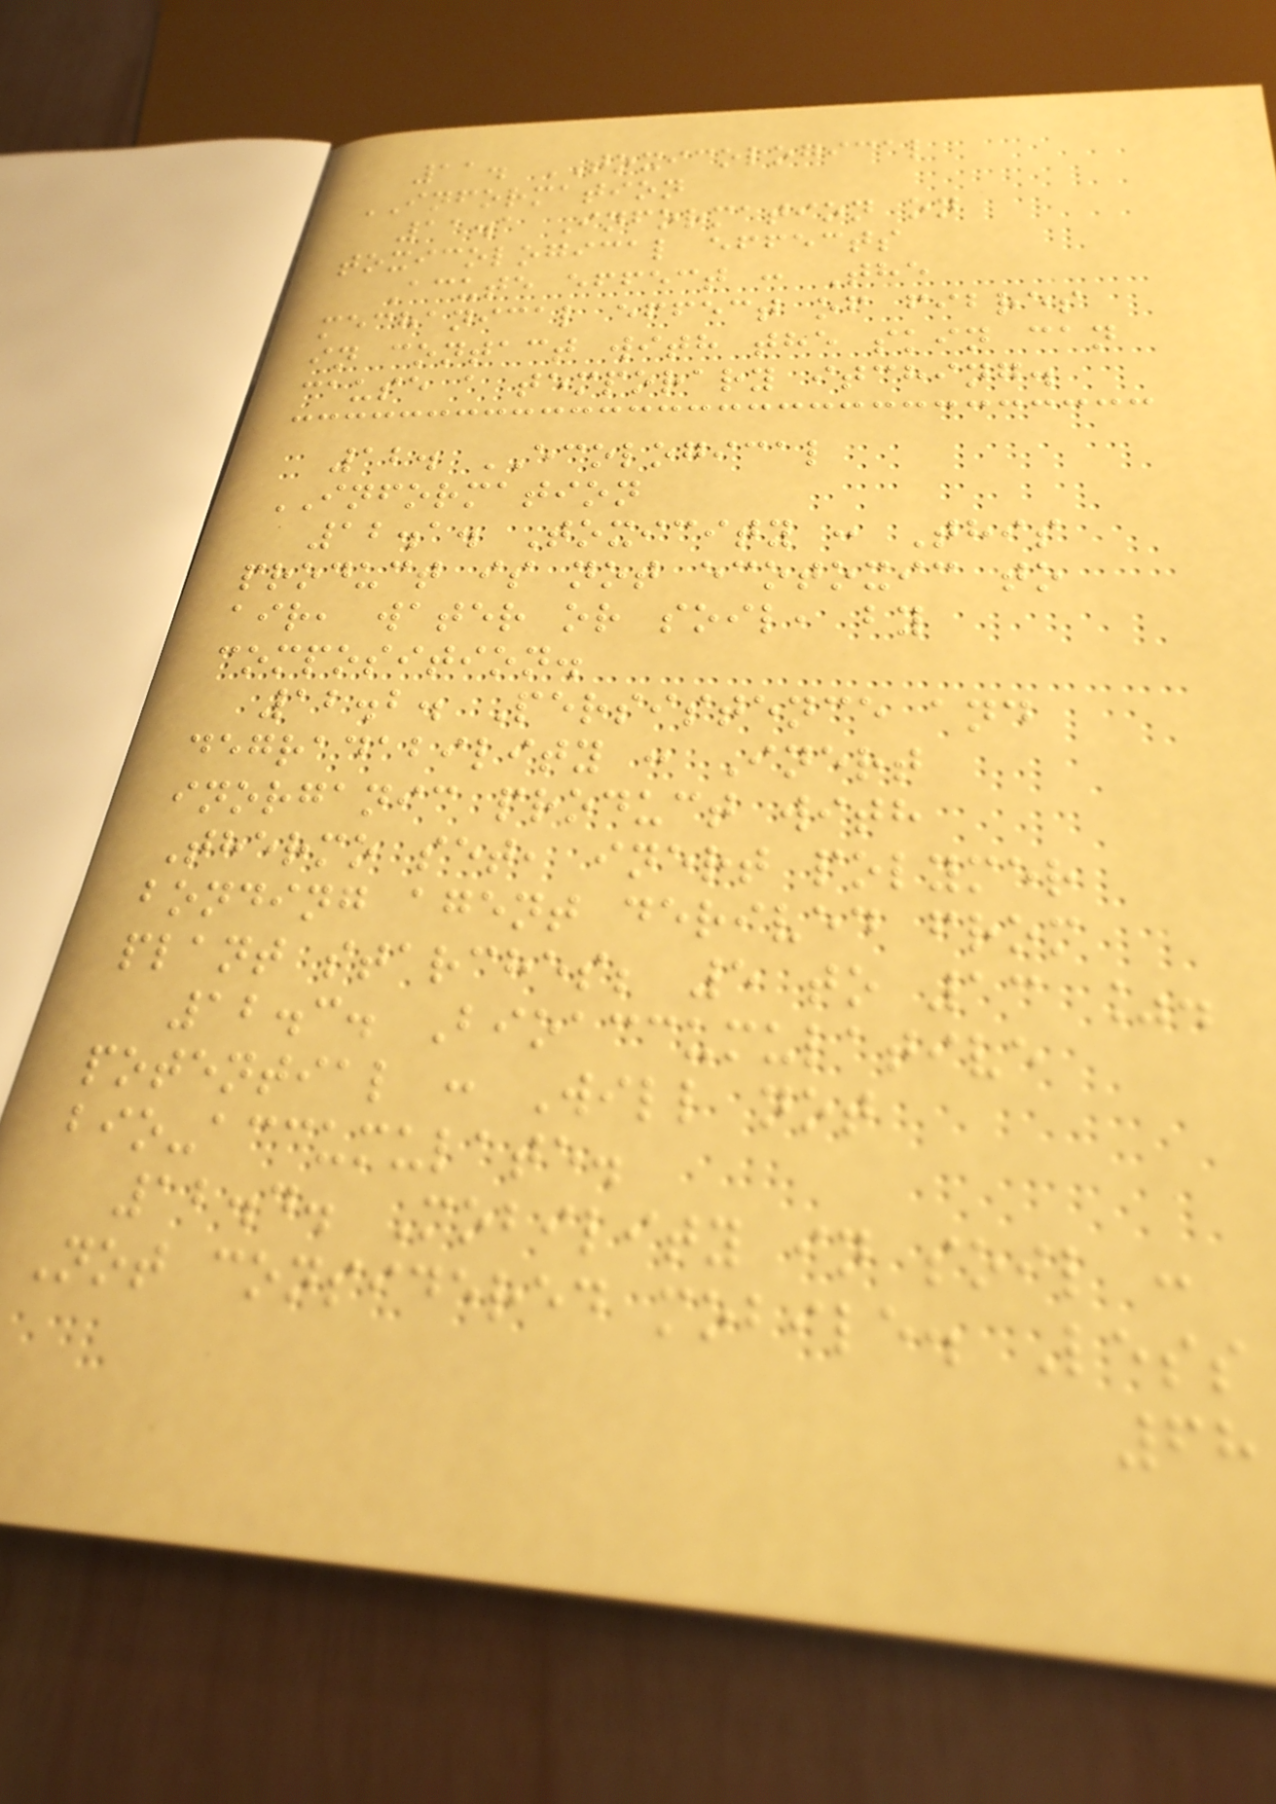11. TOXICOLOGICAL
INFORMATION
11.1 Information on
toxicological effects
Acute effect : The
mechanical effect of fibres
in contact with the skin can
cause a temporary itching.
12. ECOLOGICAL
INFORMATION
12.1. Toxicity : This
product is not ecotoxic to
air, water or soil, by
composition.
12.2. Persistence and
degradability : Inert
inorganic product with
Thermo set, inert polymer
bonding agent derived from
plant starches; 5 to 13 %.
12.3. Bioaccumulative
potential : Will not
bio-accumulate.
12.4. Mobility in soil :
Not considered mobile. Less
68
